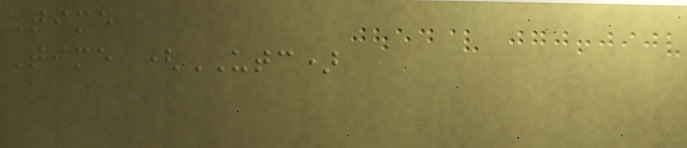Time
Time (UTC)
